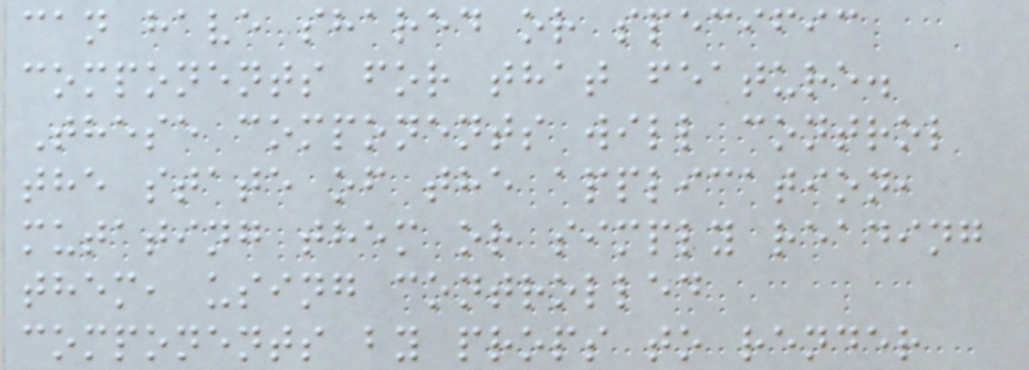can have shared or specific
components for that feature.
These components will control
the state of the application,
mutating them or simply reading
them, using controlled
components by props to render
